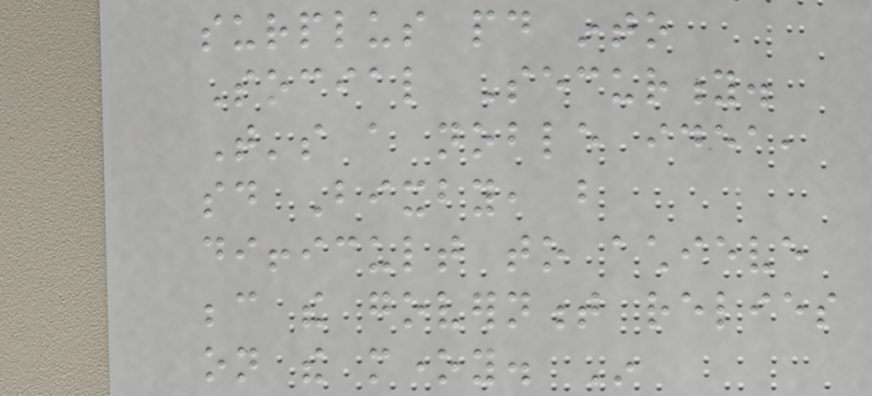surplus paid into
Social Security.
That's a noble idea,
said Bixby, but
difficult to achieve
because the government relies
on the money. In
